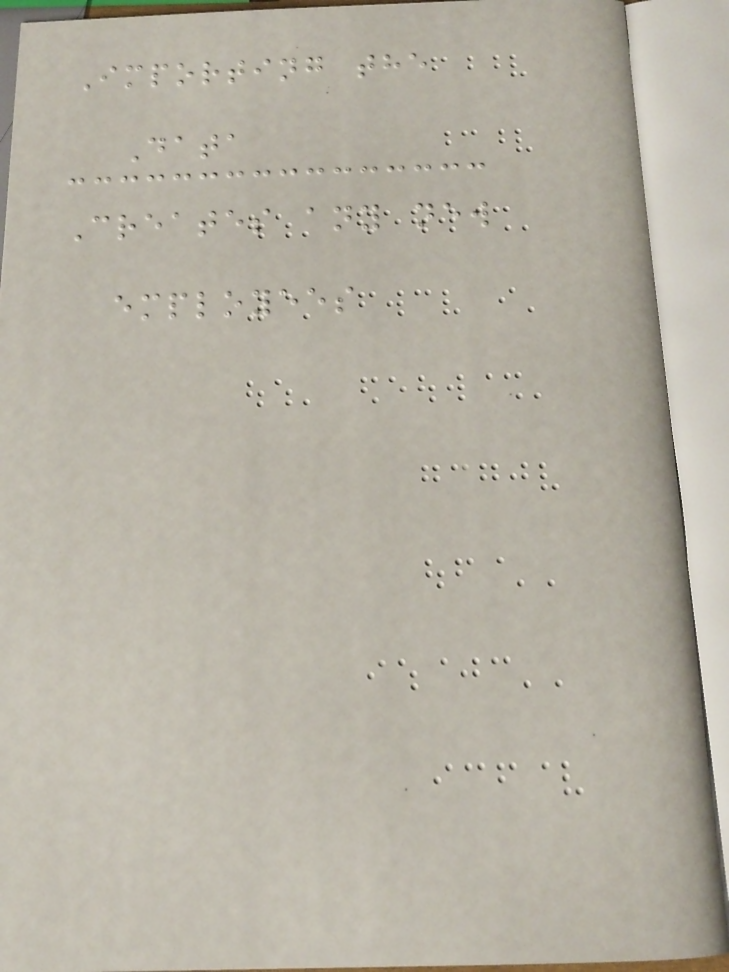Importing the
Data
Creates any new
employees
